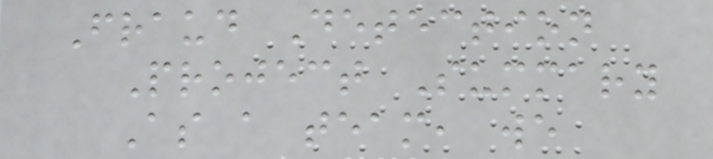Fraud Detection
Project Summary
As a team, we
